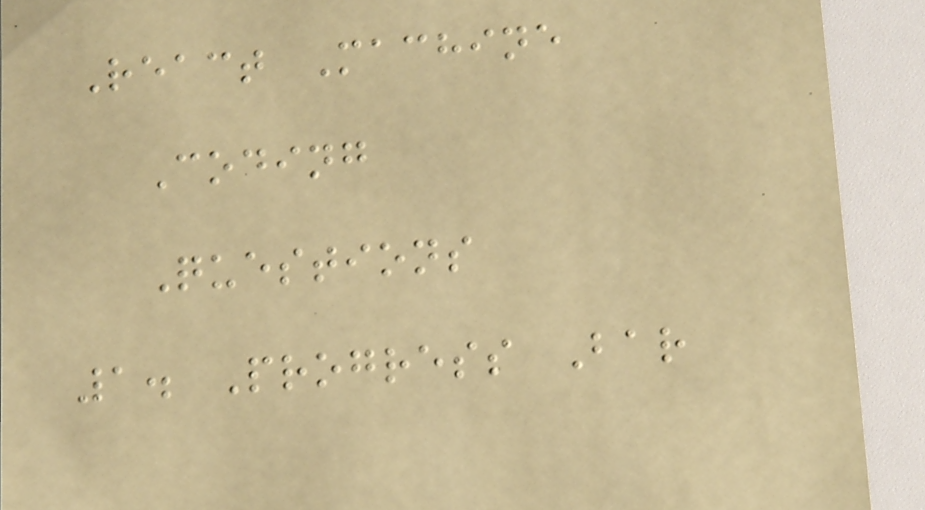React Machine
Coding
Questions
1. Progress Bar
